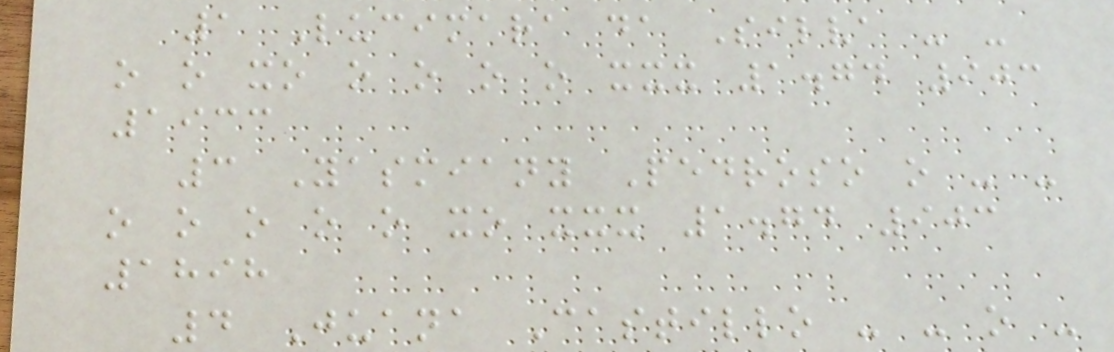1 Lucimara da Silva - -
o o xo o o o o xxx 1.74 903
1933
3 Yasmiany Pedroso o - -
o o o o o xo xxx 1.74 903
1898
4 Juana Castillo - - o -
